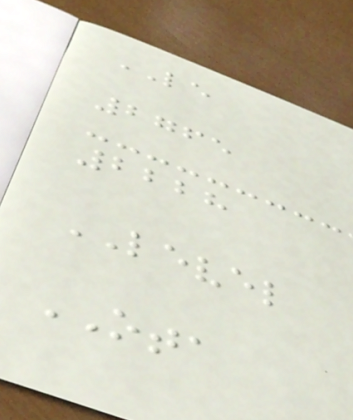LE
2765
2228
LEVEL
OTA
